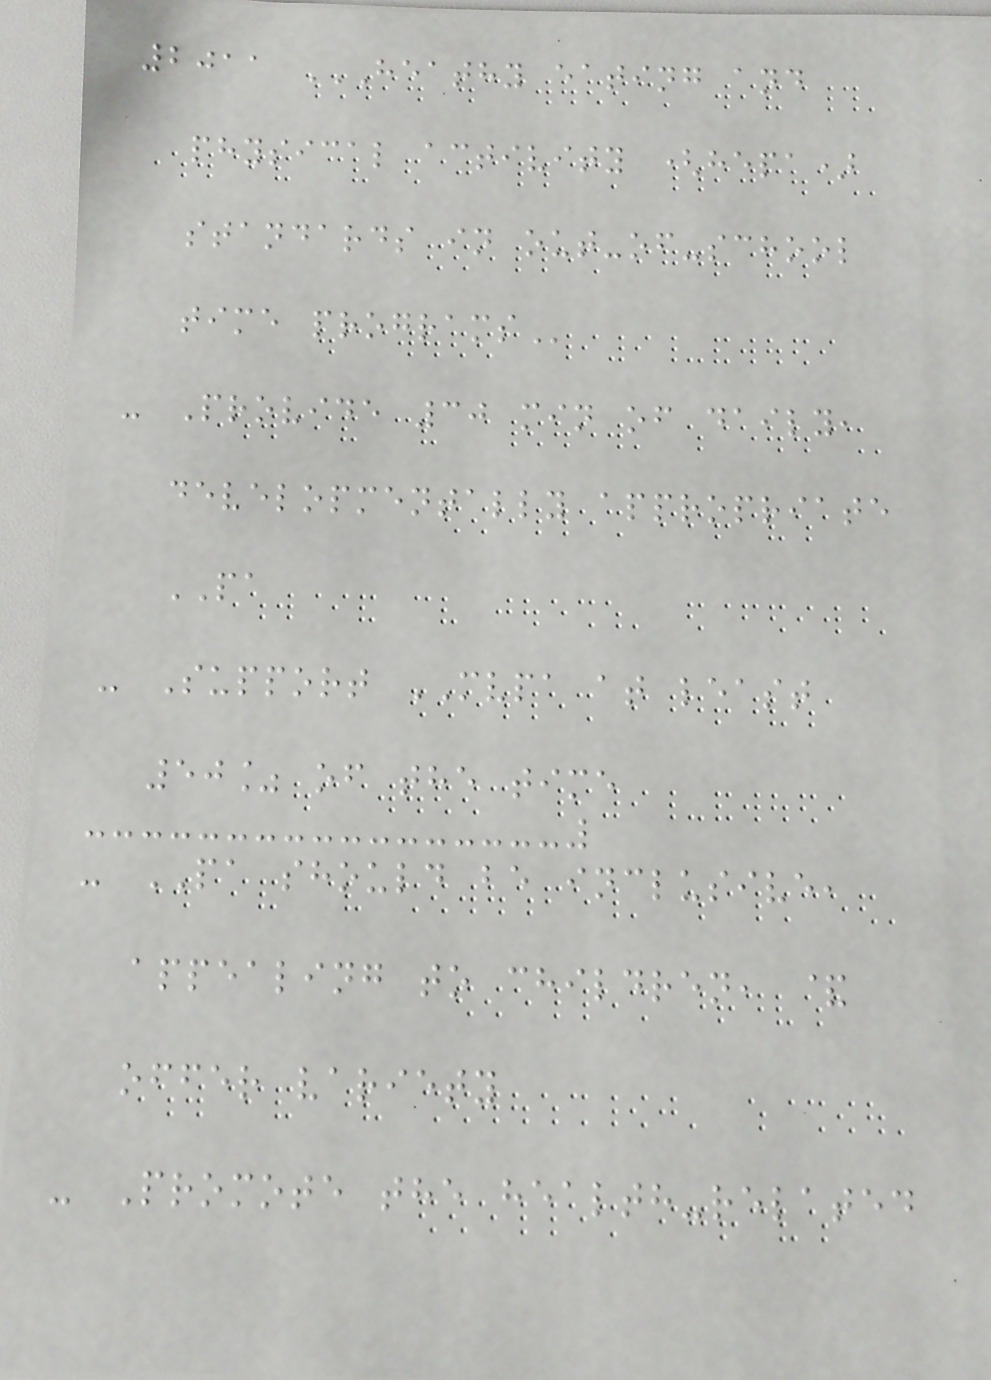2011 HEATHY EATING AND
PHYSICAL ACTIVITY (HEPA)
STANDARDS IN OUT-OF-SCHOOL
TIME PROGRAMS
- Provide 30 min of daily,
developmentally appropriate
PA
- Support MVPA at least
50% of the time
- PA should be inclusive,
appealing to children, &
offer variety
- Promote the health-related
